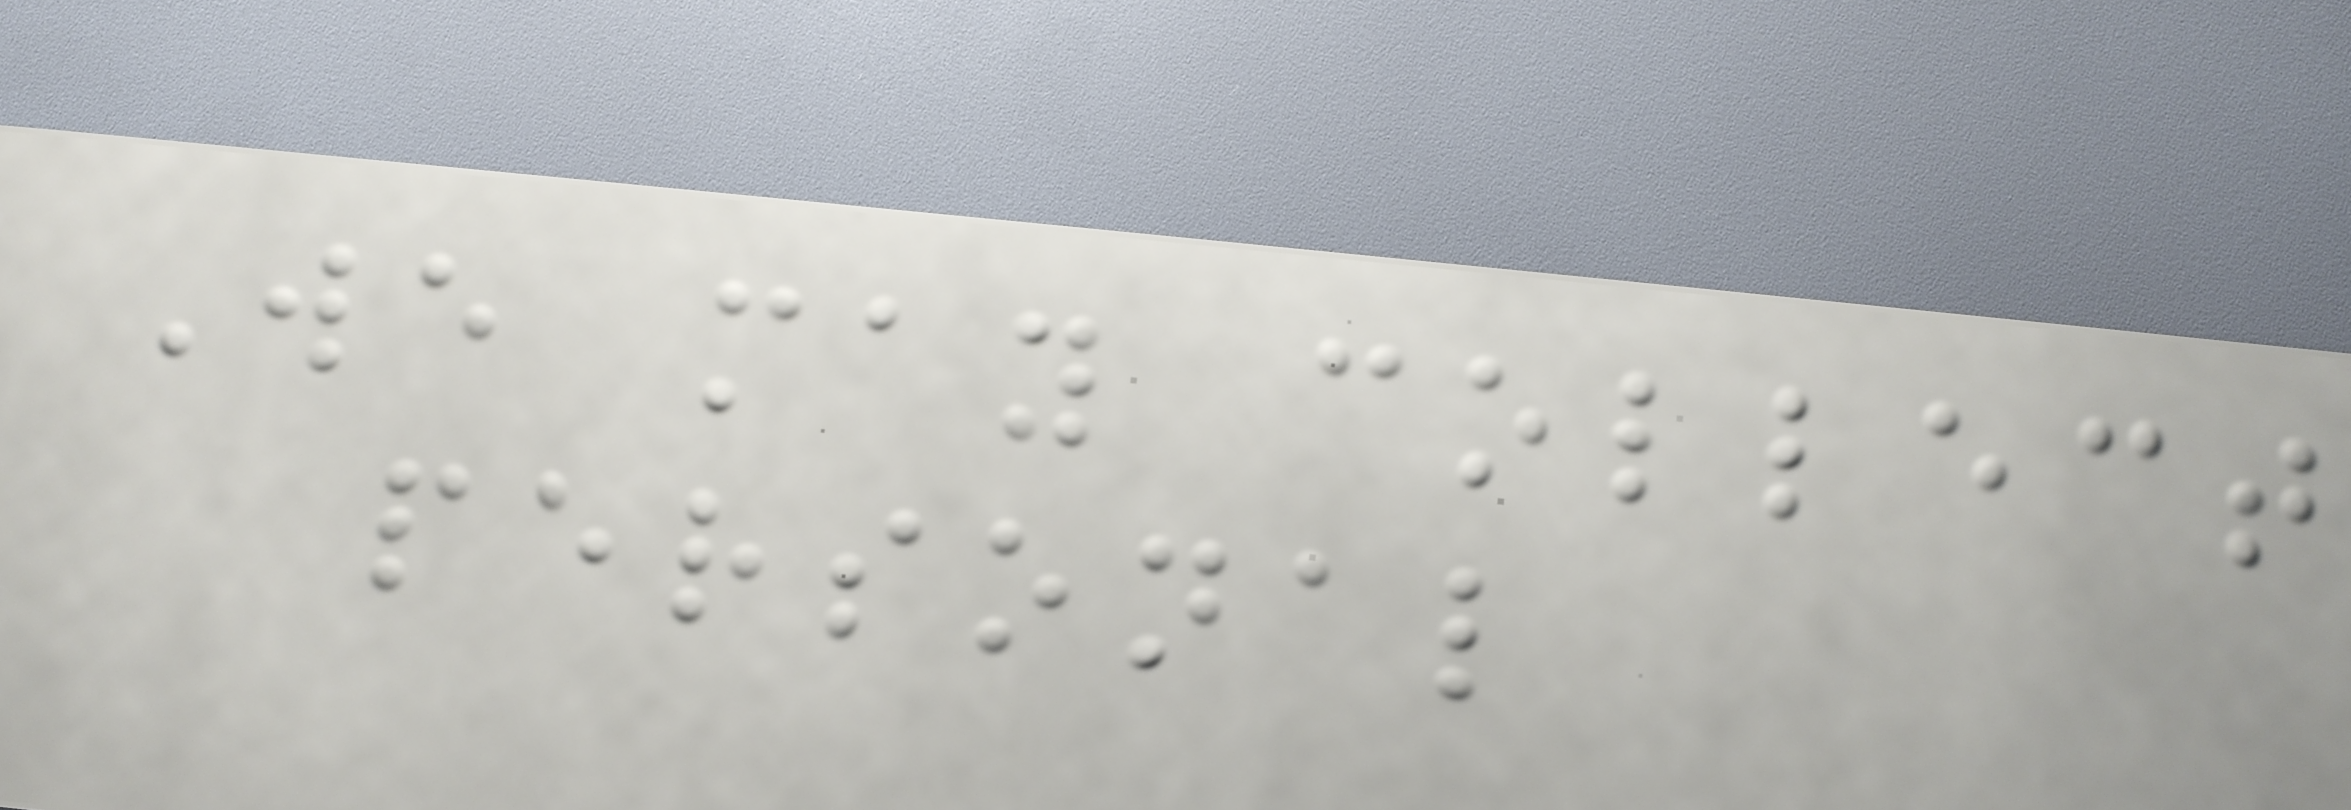We may collect
personal
